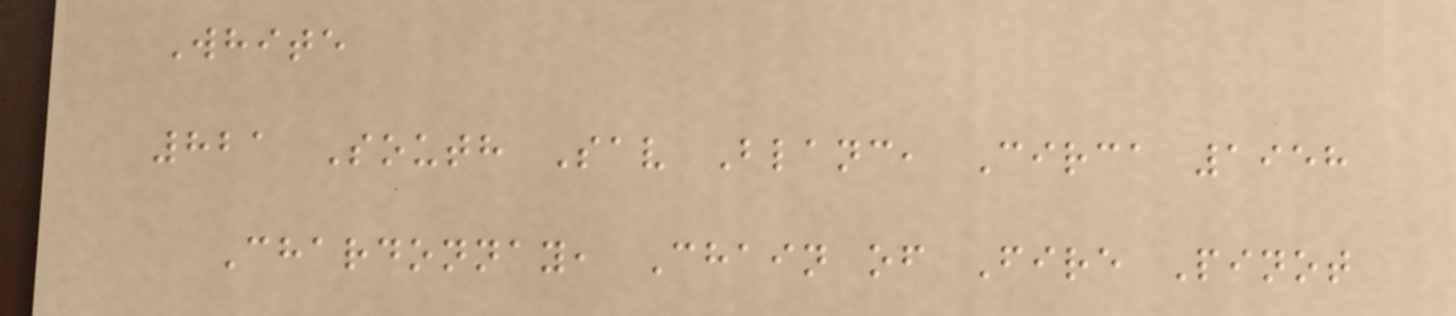White
821 South Sav Blanc, Circa 1958
Chardonnay, Chain of Fire Pinot
